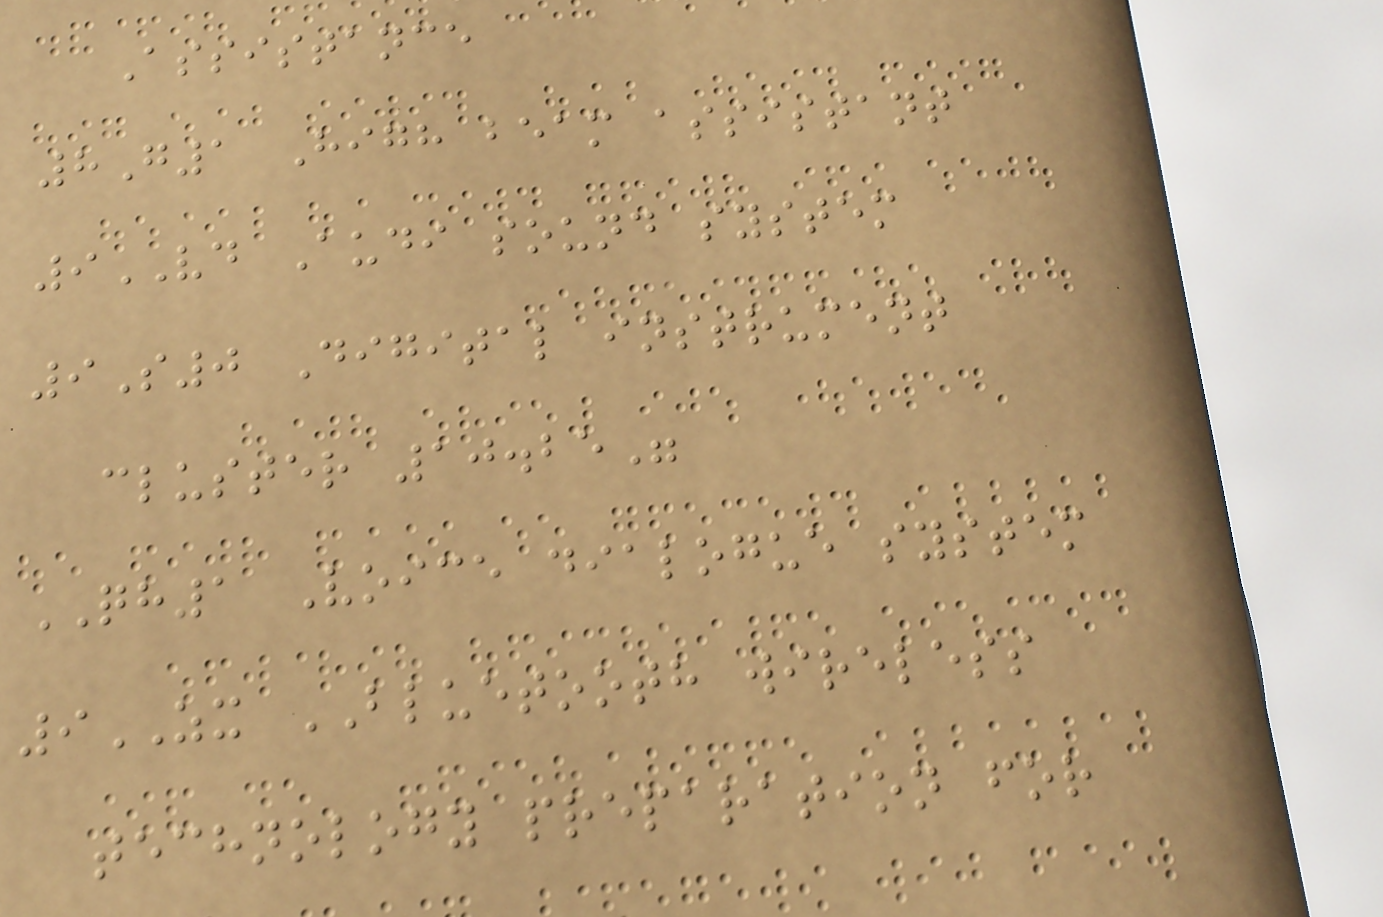Assistance
8G1 High beam assistant
9VD Audi sound system
9S0 Digital instrument
cluster 10.25"
QH1 Voice dialogue system
9ZX BLUETOOTH wireless
technology preparation for
